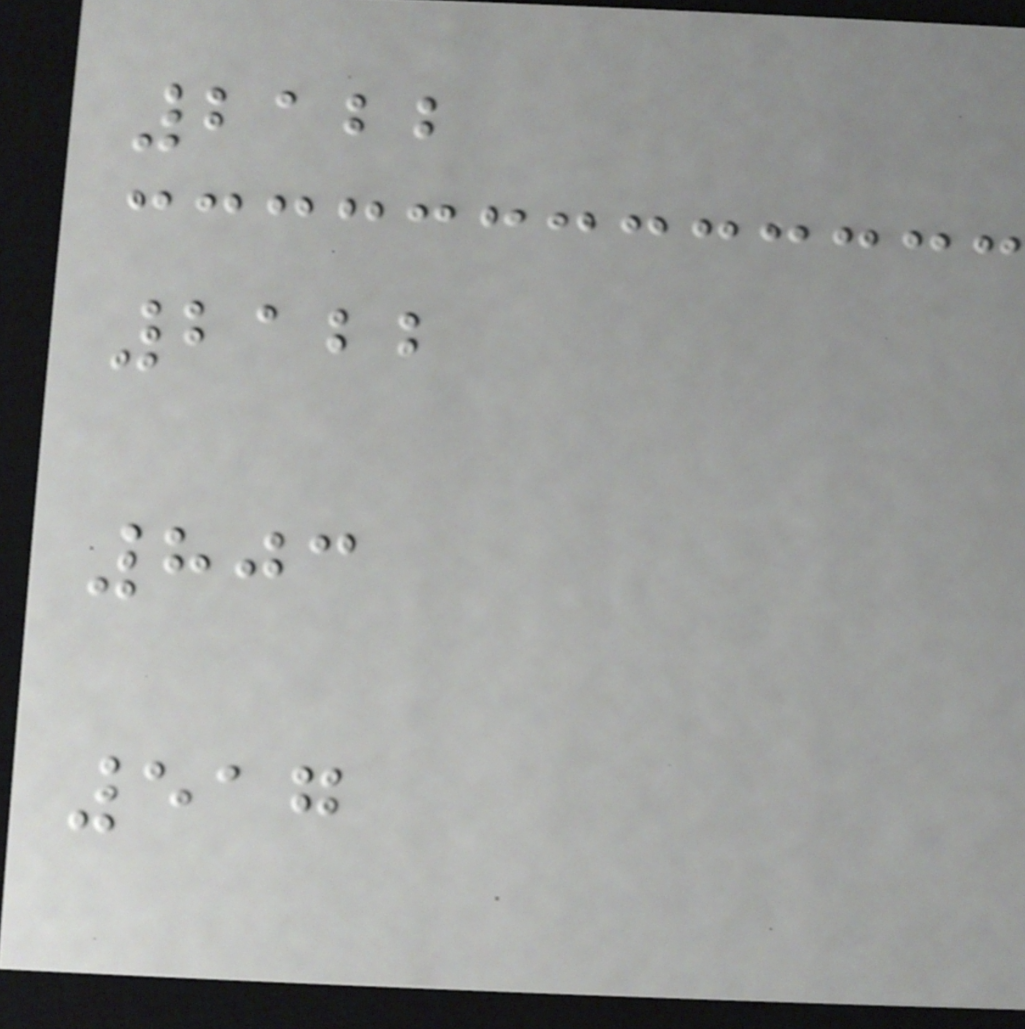2122
2122
803
517
